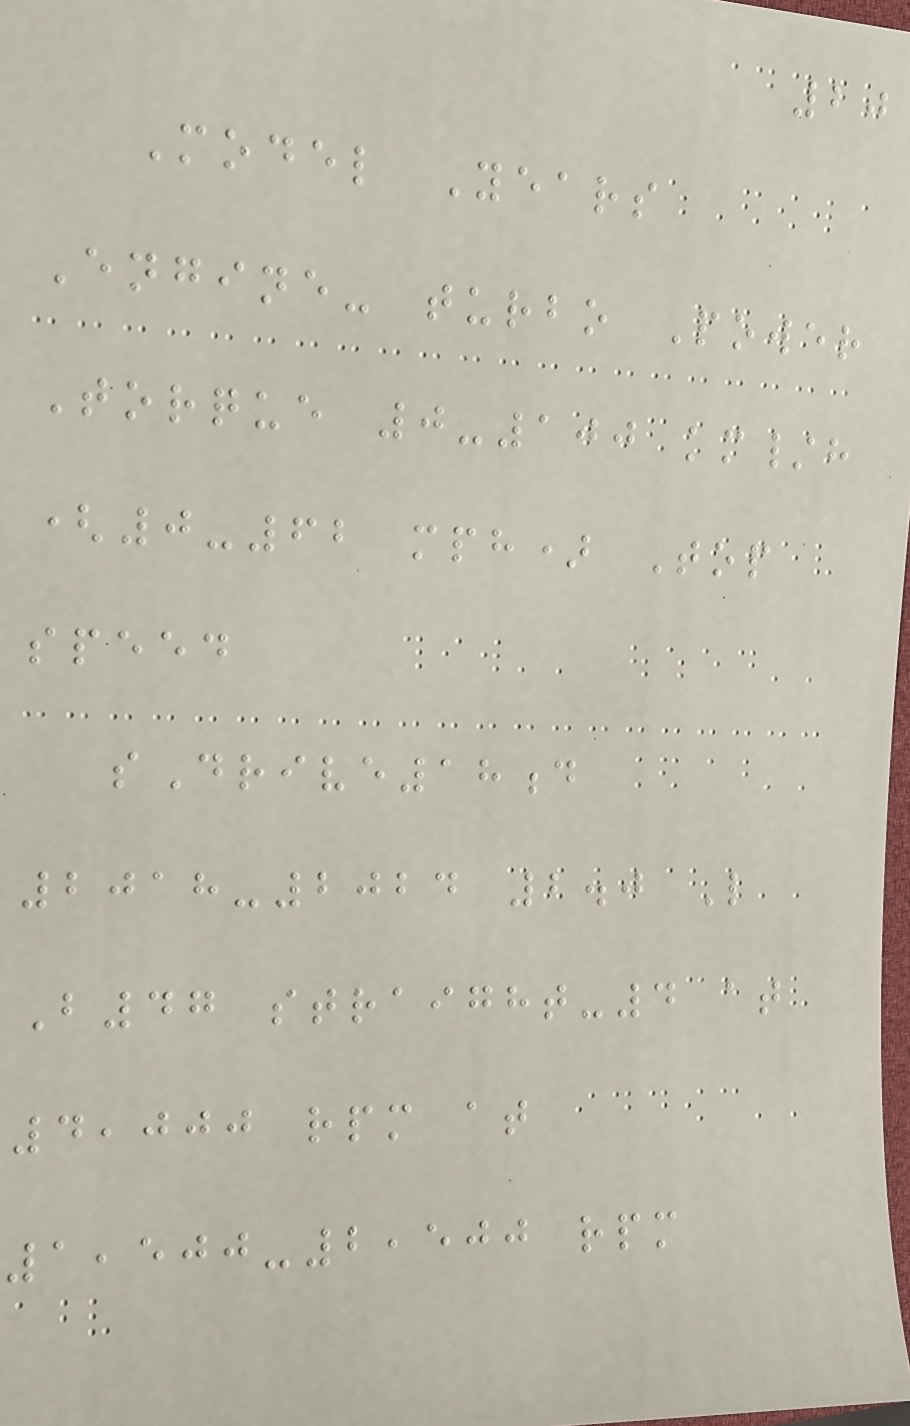20
Model Years
Engine- turbo Power
Torque 0-100 km/h
(0-62 mph) Top
speed
sDrive18d
2018-2024 2.0 L
B47 straight-4 at
4,000 rpm at
1,500-2,500 rpm
